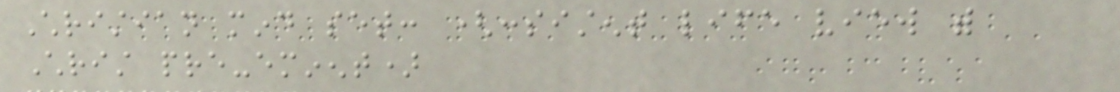Christian mind set: (consistent life view with
Christ pre-eminent)
